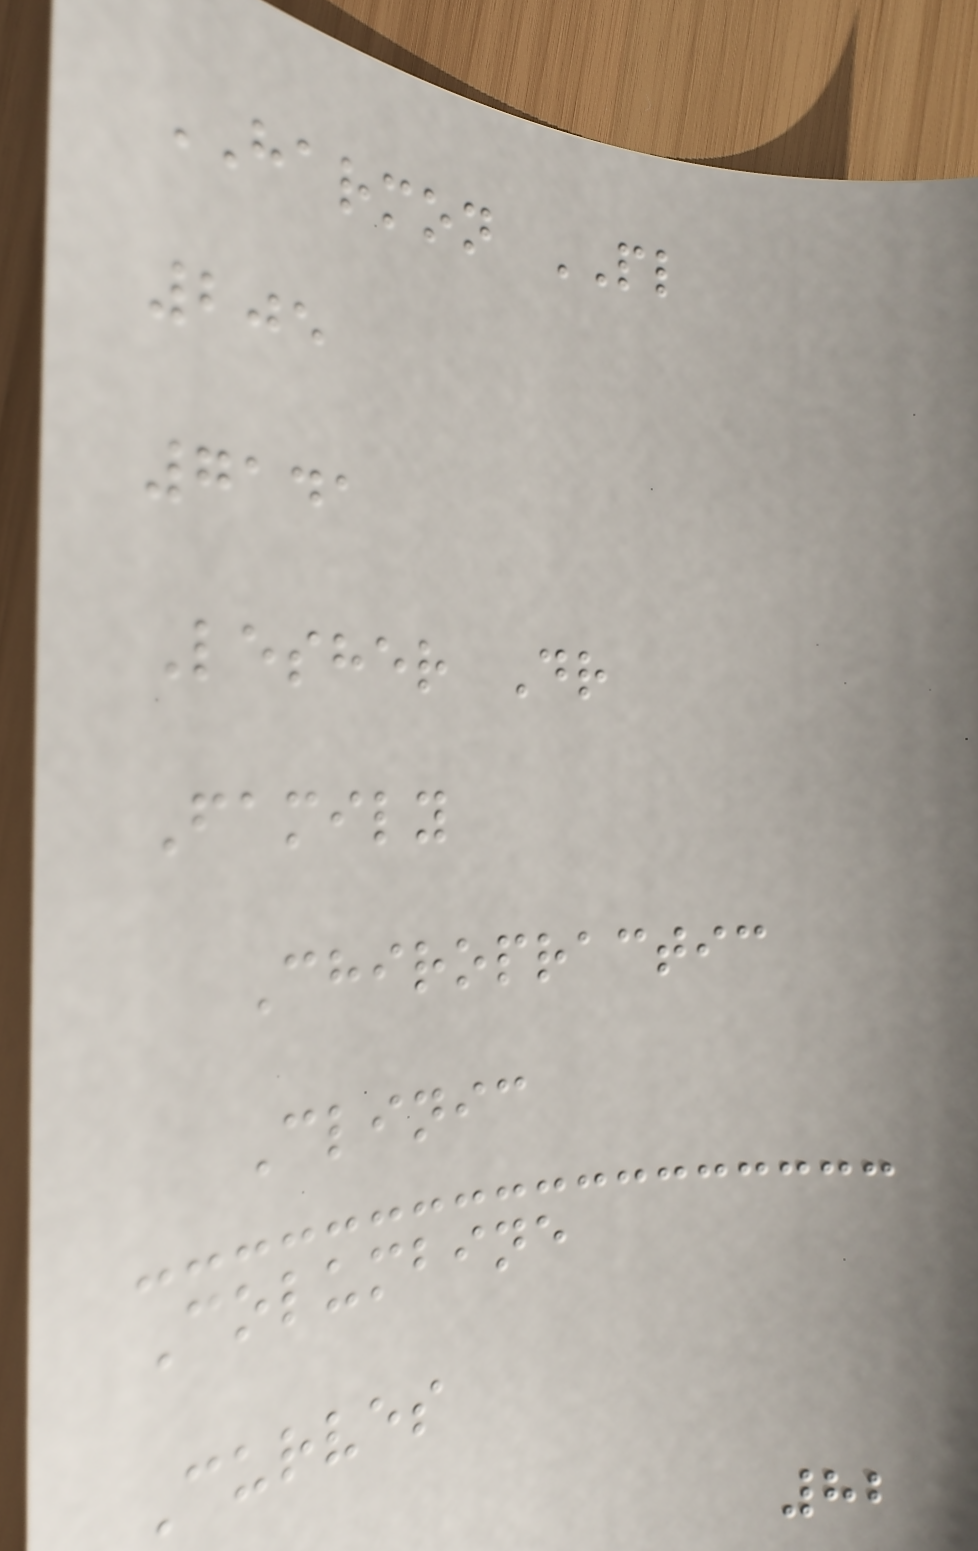HARMON PL
205
7141
Lesher Dr
Family
Chiropractic
Clinic
Columbine
Curves
82
